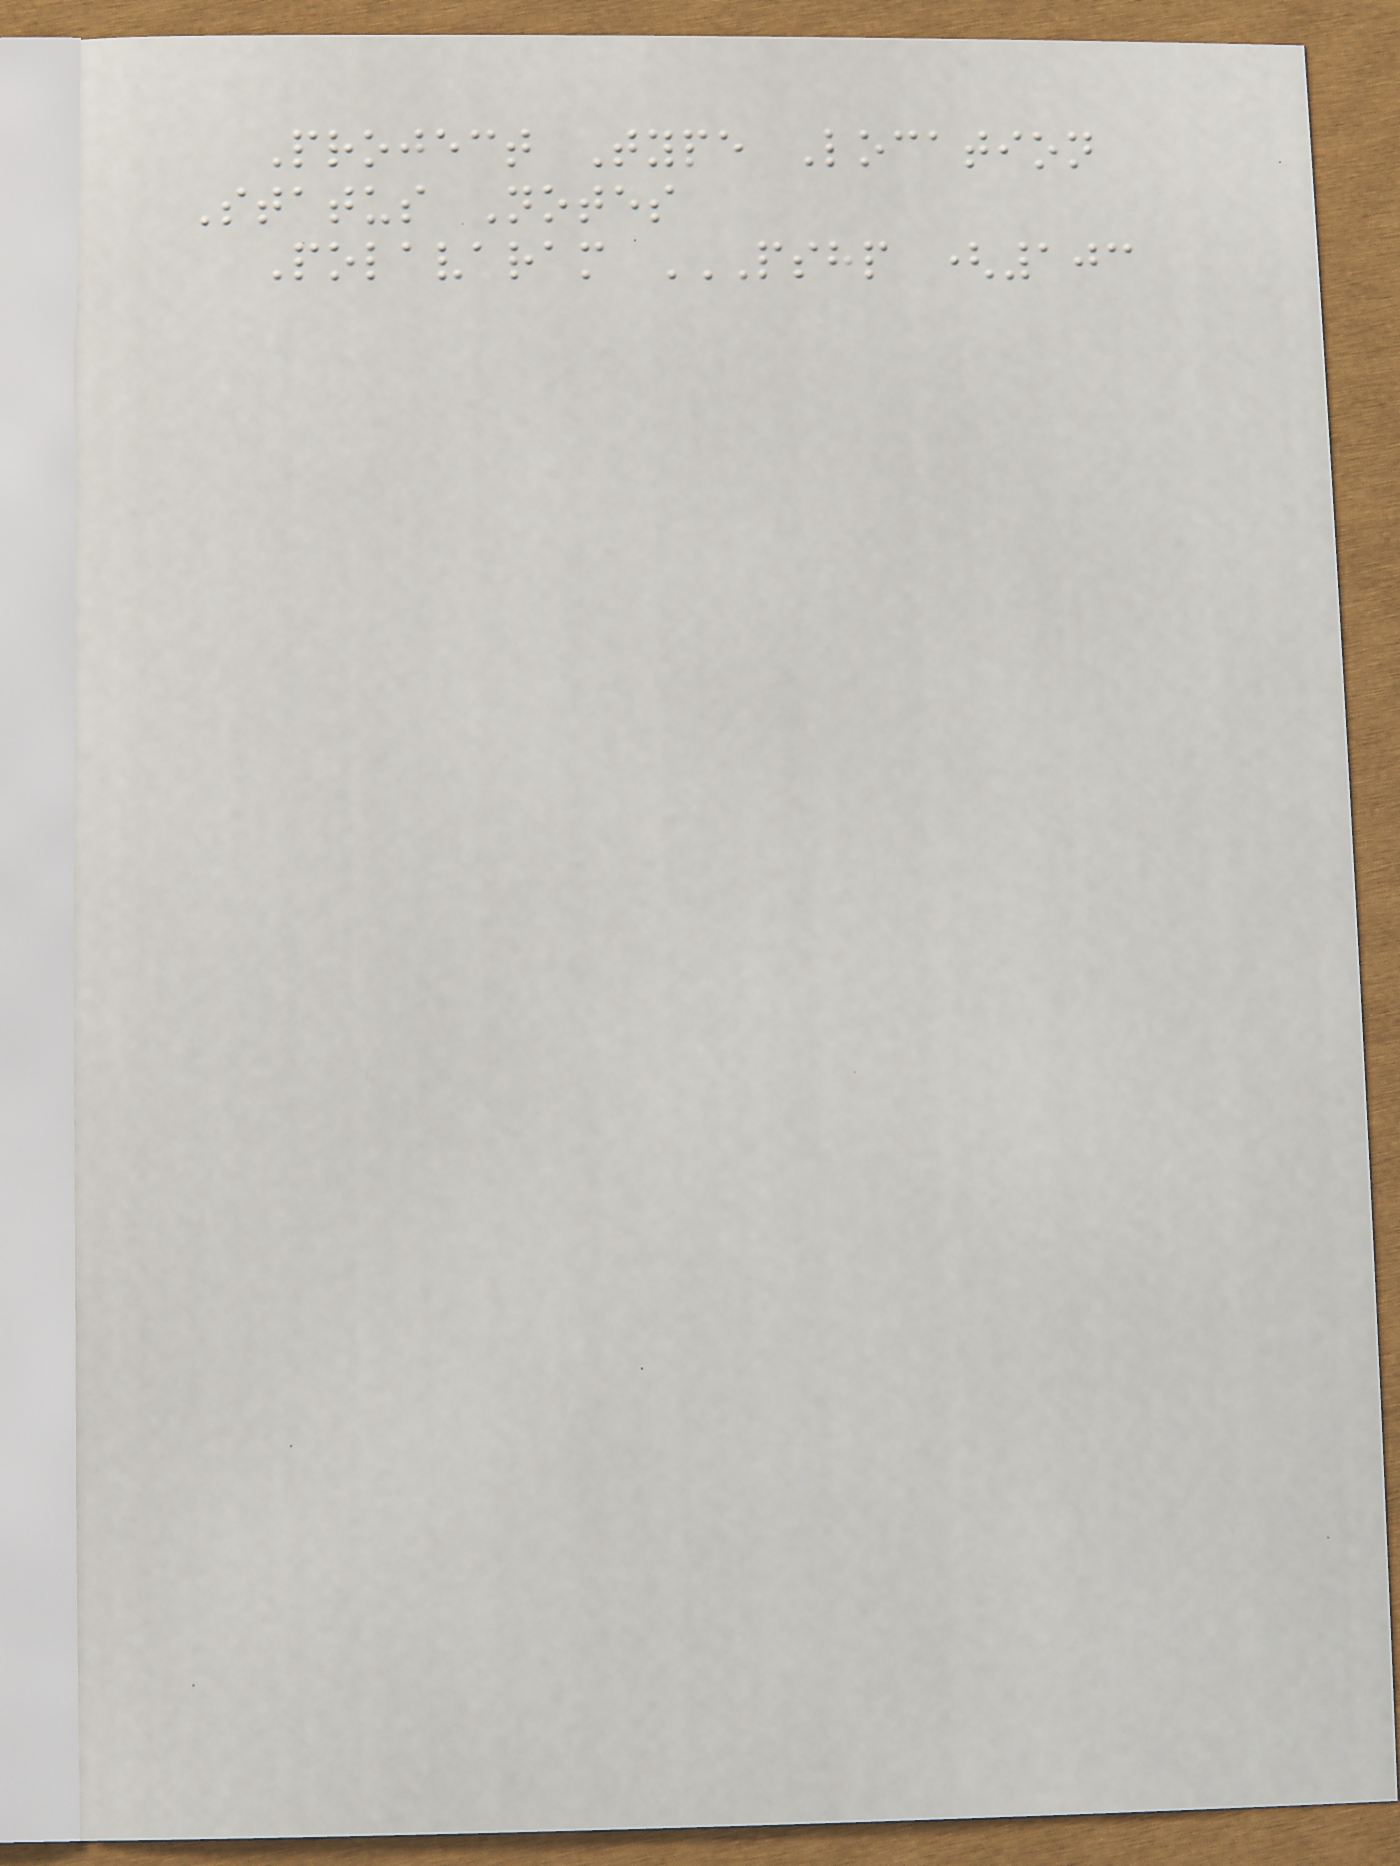Project Type Location
Status Notes
Polavaram PSHP (103
